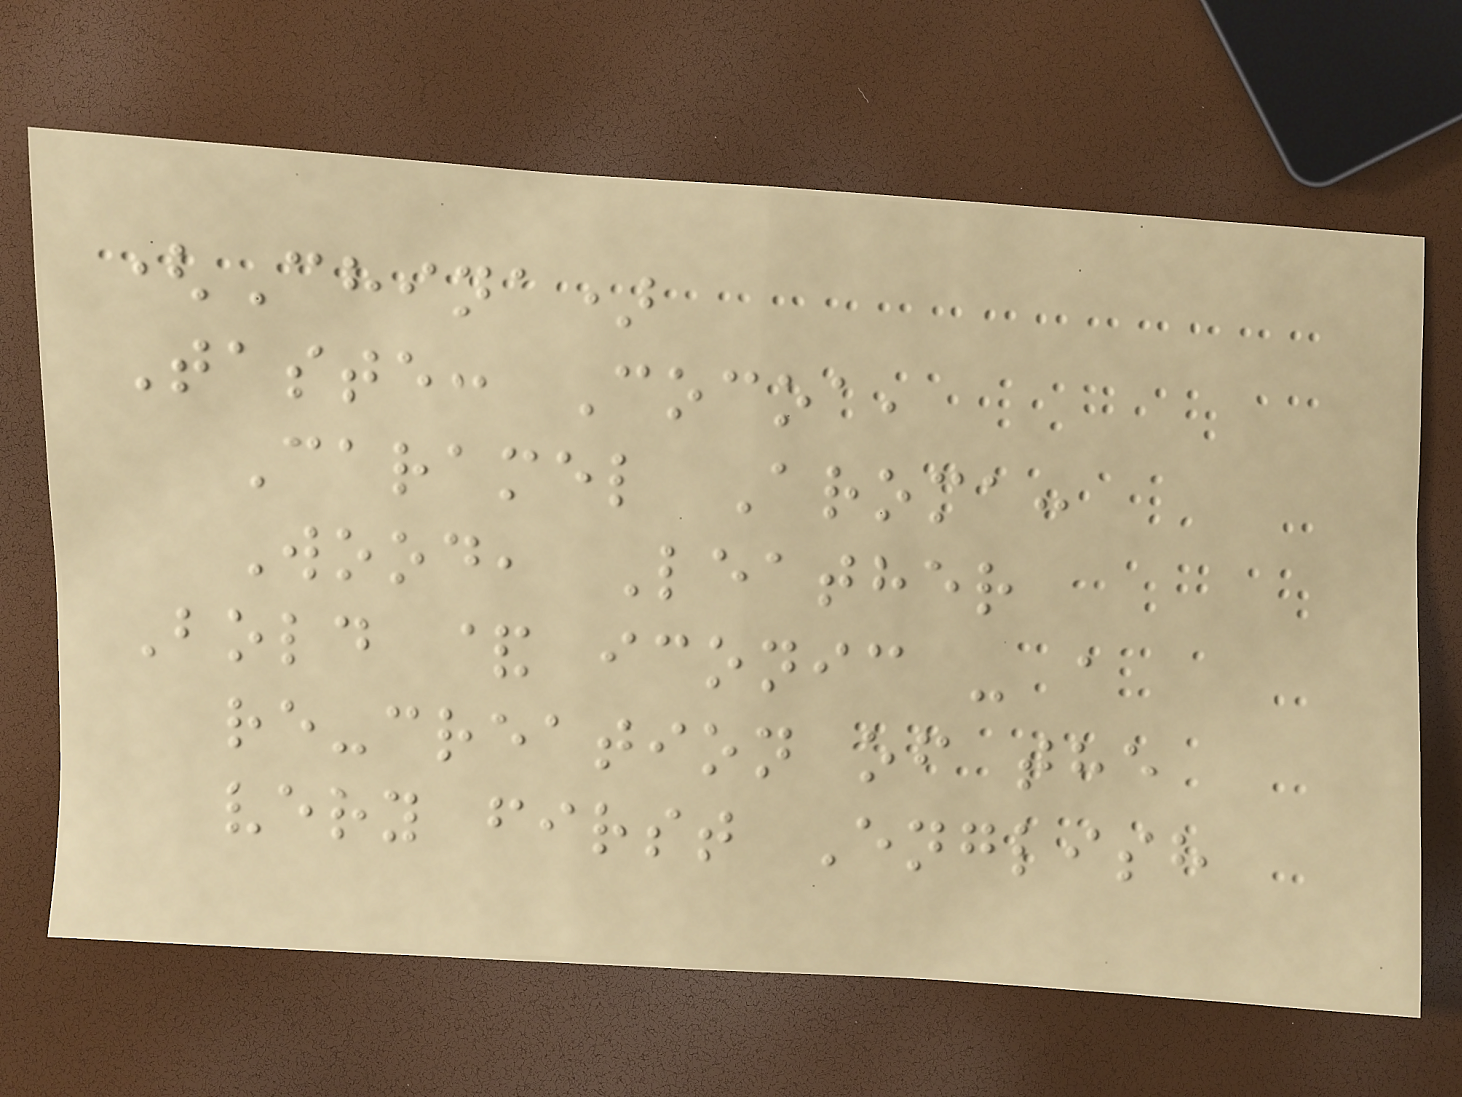(China)
Taste: Cocoa,
Caramel Aroma:
Wood, Leather
Bold & iconic - a
re-creation of the
very first English
